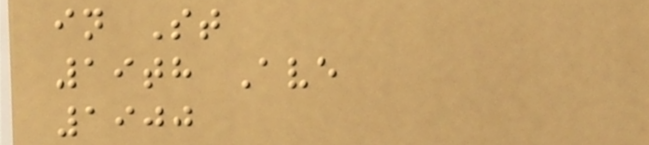in St
19th Ave
1900
